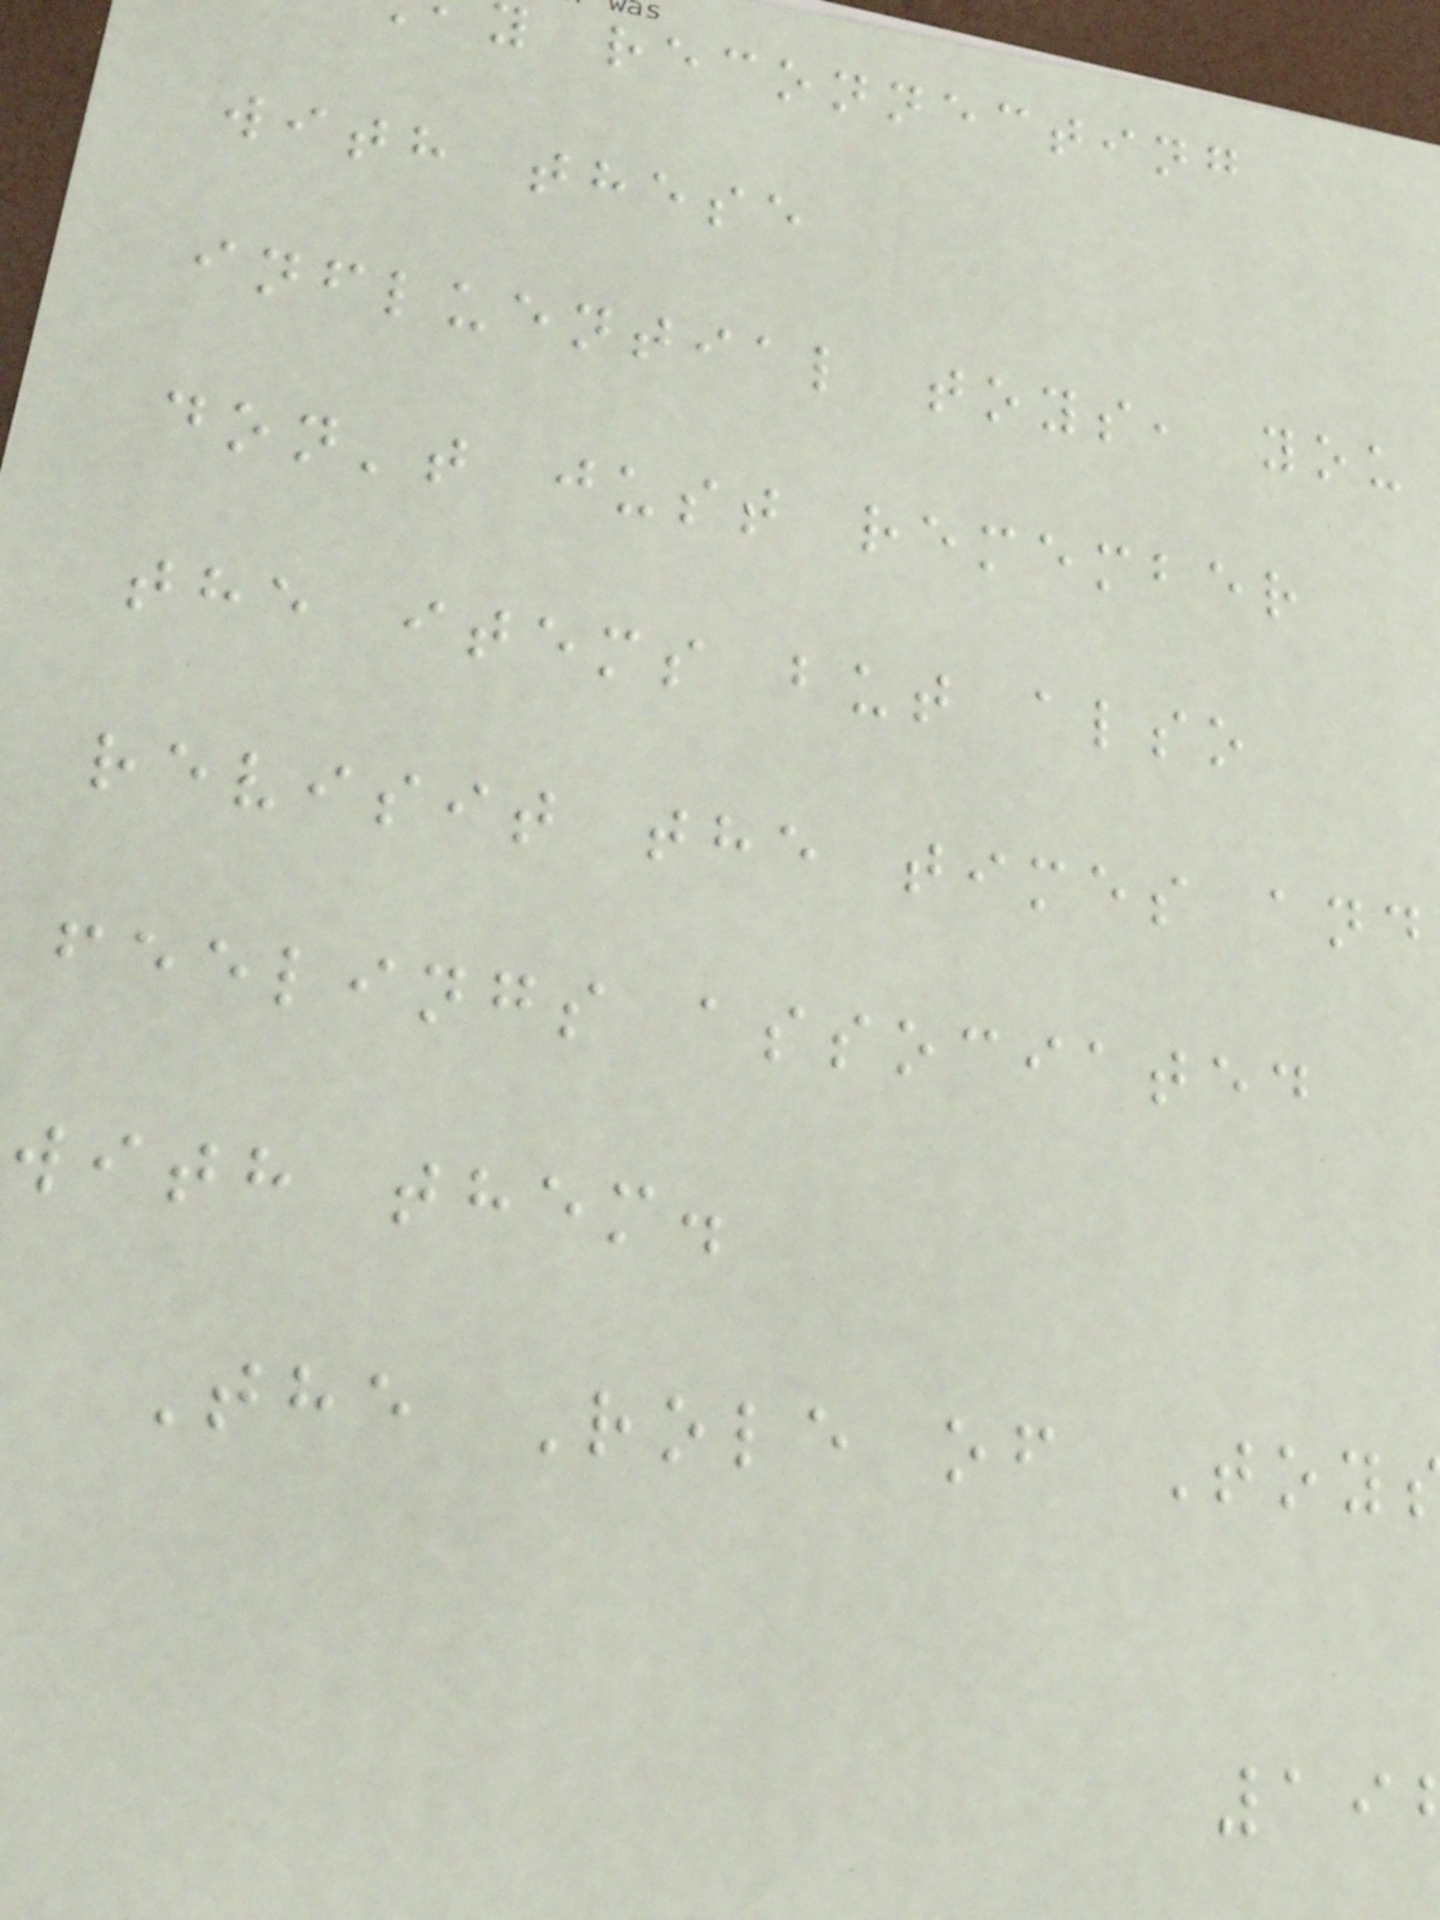reconnecting
with these
influential toys, you
don't just remember
the items but also
revisit the times and
feelings associated
with them.
The Role of Toy
